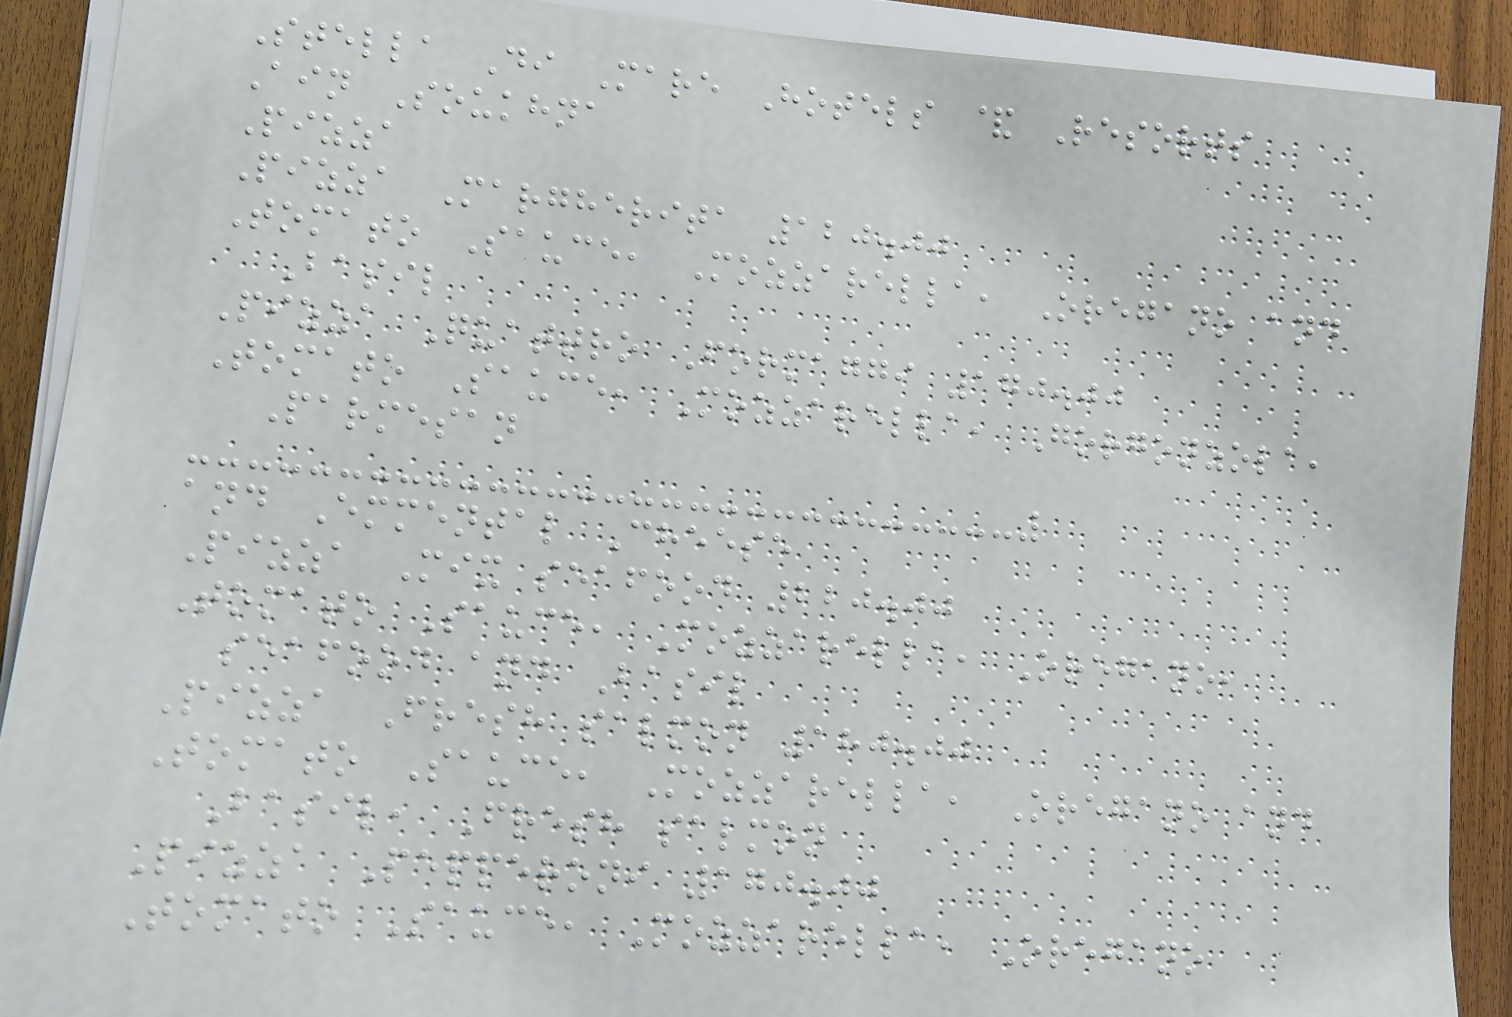Stella Di Mare Hotels & Resorts
Ain Soukhna
Pizza
Pizza Margherita 120.00
Tomato Sauce, Mozzarella, Oregano and
Basil
Pizza Quattro Formaggi 170.00
Tomato Sauce, Mozzarella, Gorgonzola,
Parmesan
and Emmental Cheese
Pizza Mix seafood 220.00
Tomato Sauce, Mozzarella, Oregano,
seafood and Basil
Pizza Fresh salmon 180.00
Tomato Sauce, Mozzarella, Oregano and
Basil, Fresh salmon
Pizza Pepperoni 170.00
Tomato Sauce, Mozzarella, Oregano
